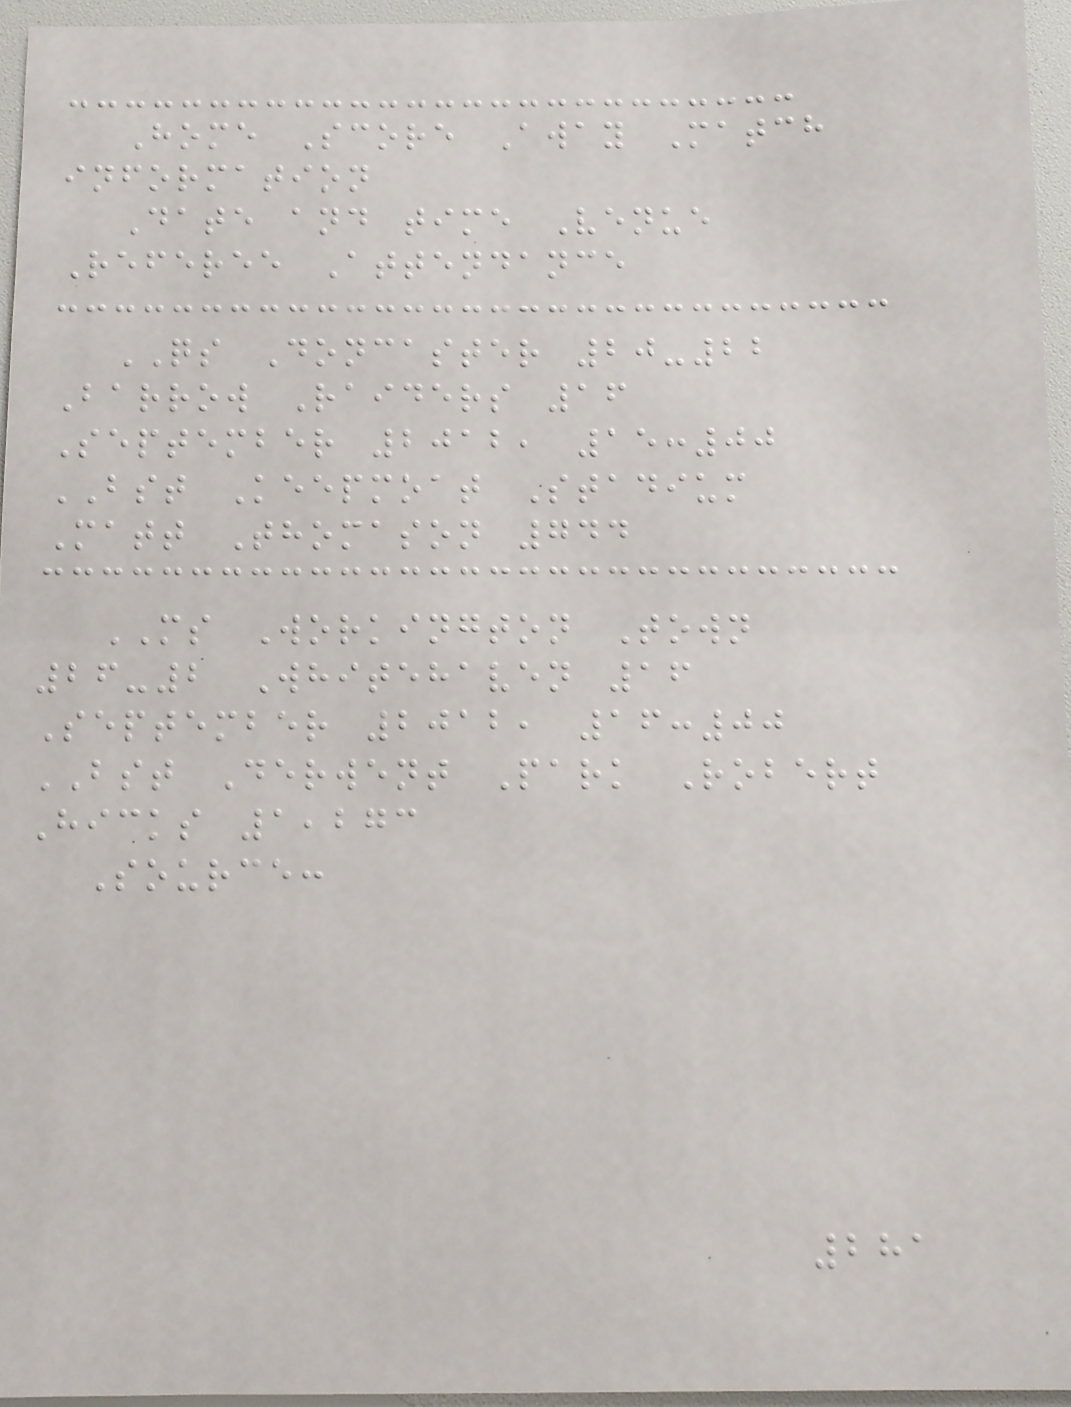Home Score Away Match
information
Date and time Venue
Referee Attendance
QS Doncaster 20-22
Barrow Raiders 16
September 2012, 15:00
BST Keepmoat Stadium
Matt Thomason 744
MS Workington Town
26-2 Whitehaven 16
September 2012, 16:00
BST Derwent Park Robert
Hicks 1,273
Source:
281
